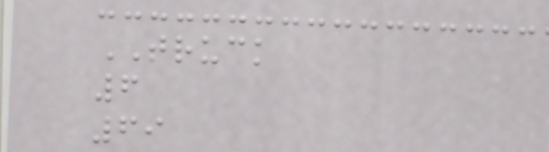TRUCK
6
69
